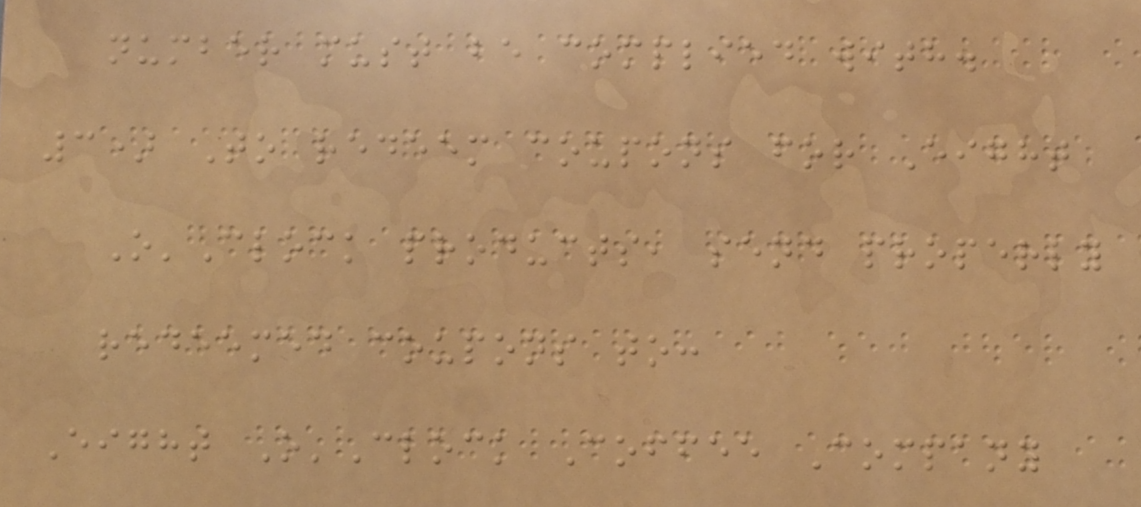number must be complied with.
3) To redeem coupons for Eight
O'Clock products, send properly
redeemed coupons to:
Eight O'Clock Coffee Company
